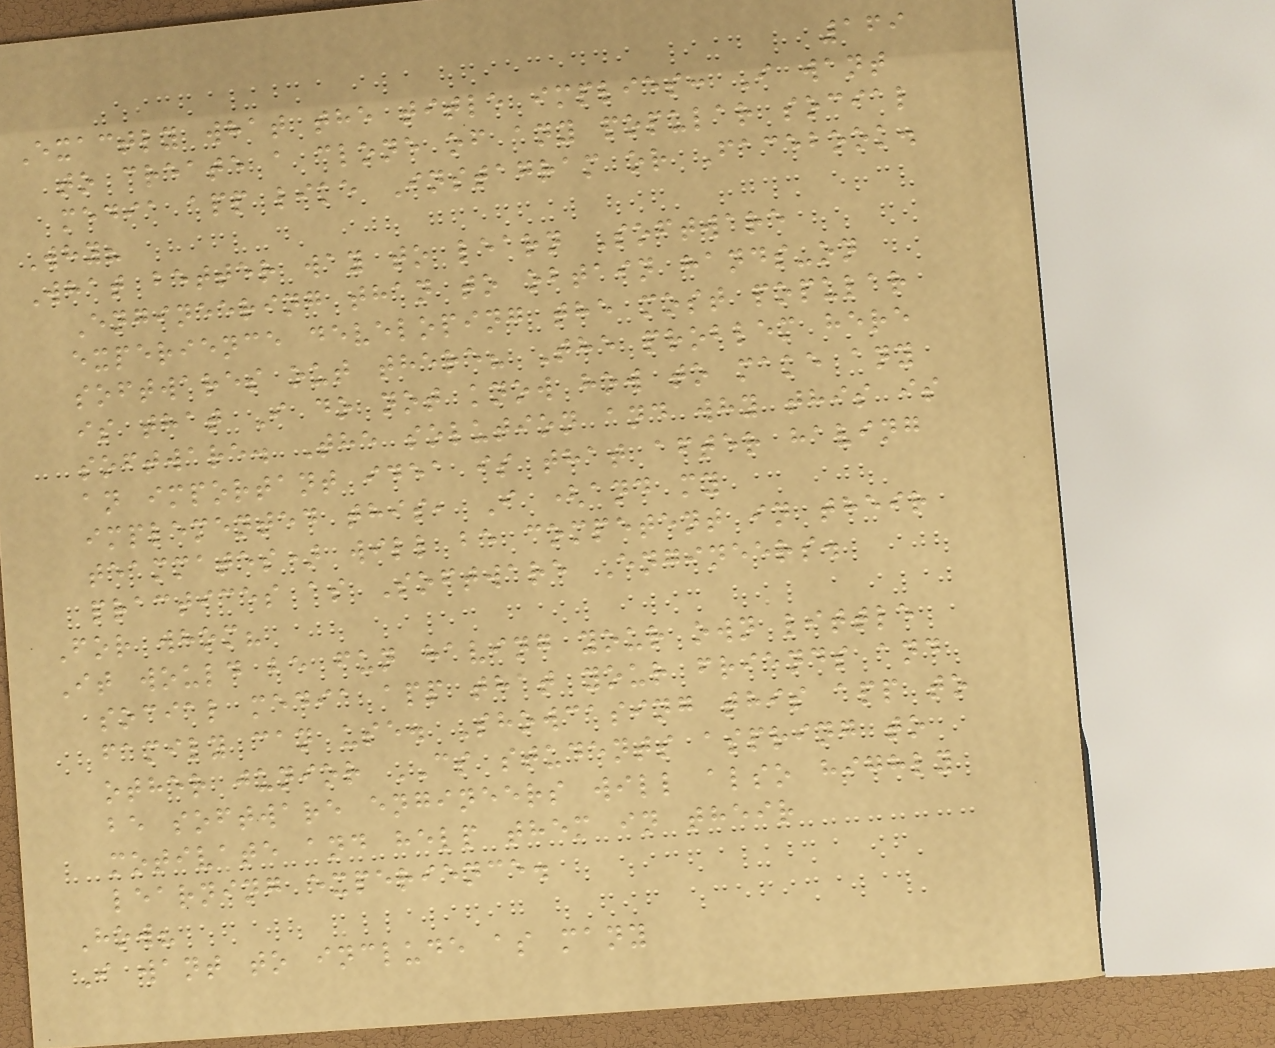169
Exactly what the title implies: I want
to create a clone of any popular social
media app like Instagram or Facebook.
Why?
What better way to learn Software
Engineering than to obtain hands-on
experience developing the most popular
softwares out there? The problem here
is that I do not know how to make any
software. The solution and why this is
an important idea is that after having
implemented this, I (and my
teammates) will be competent in their
practices as Software Engineers.
For whom?
It would be fun having your own little
social media app that your friends and
family can use. Showcasing this app to
other junior CS students aspring to
be software engineers will also highly
motivate and help them in their
learning experience.
How?
I want to include as many
